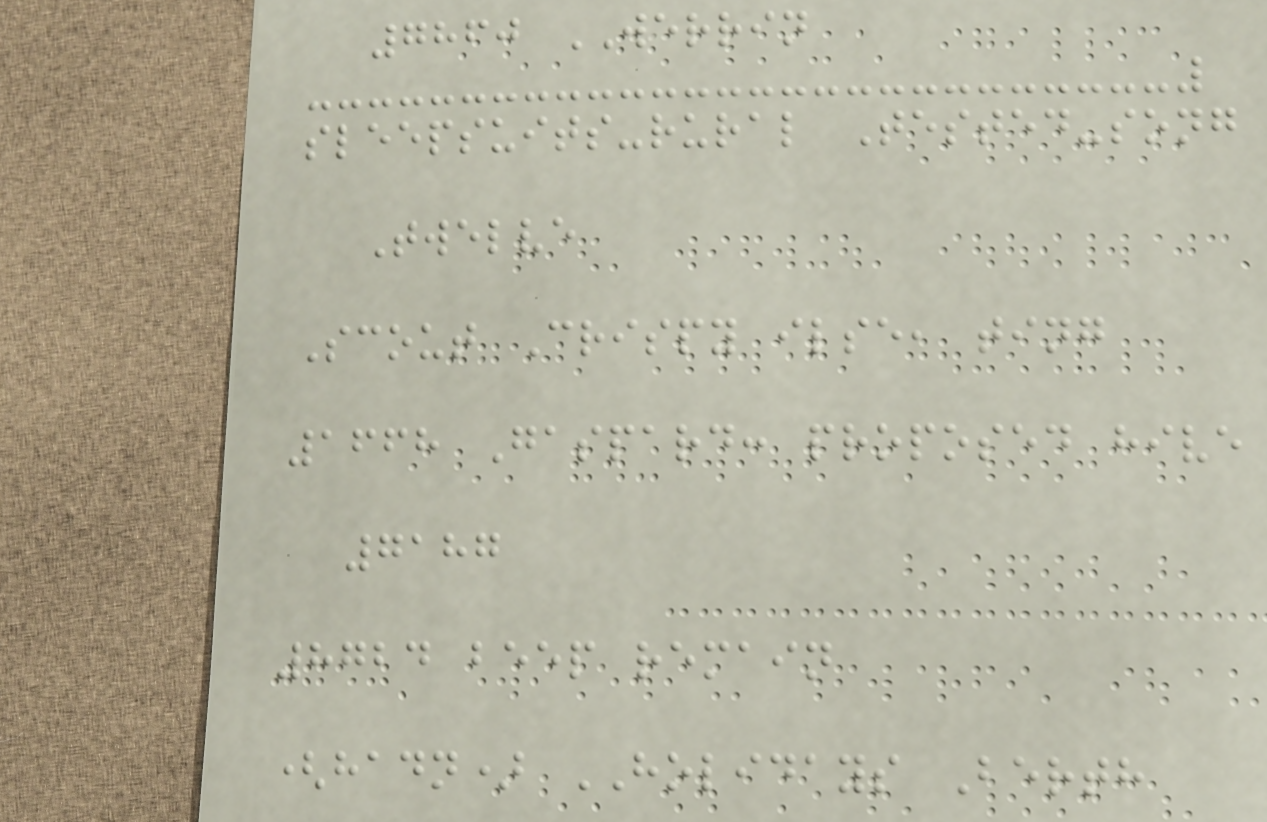7860 WERRIN
sleepsuits-rural Tested-song
Twelve
Scout Crispy ilse, ting
1668 Gaspard: proposed hive
7187
8724 beep remain
(hadn) HOLIDAYS Berth
